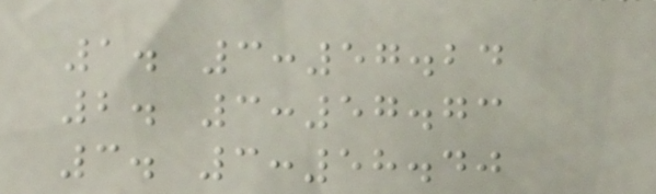1. 3:57.24
2. 3:57.73
3. 3:58.40
